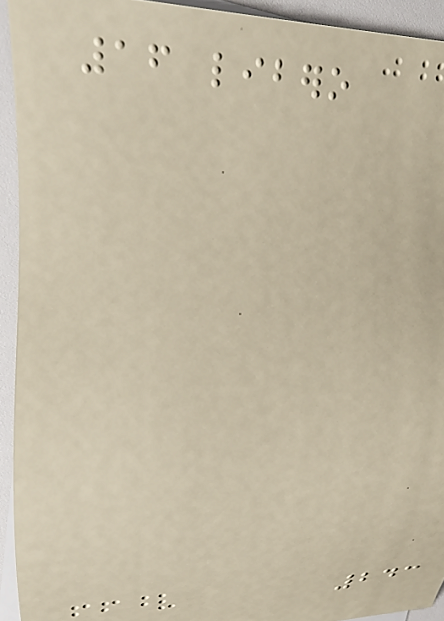16 libero
243
